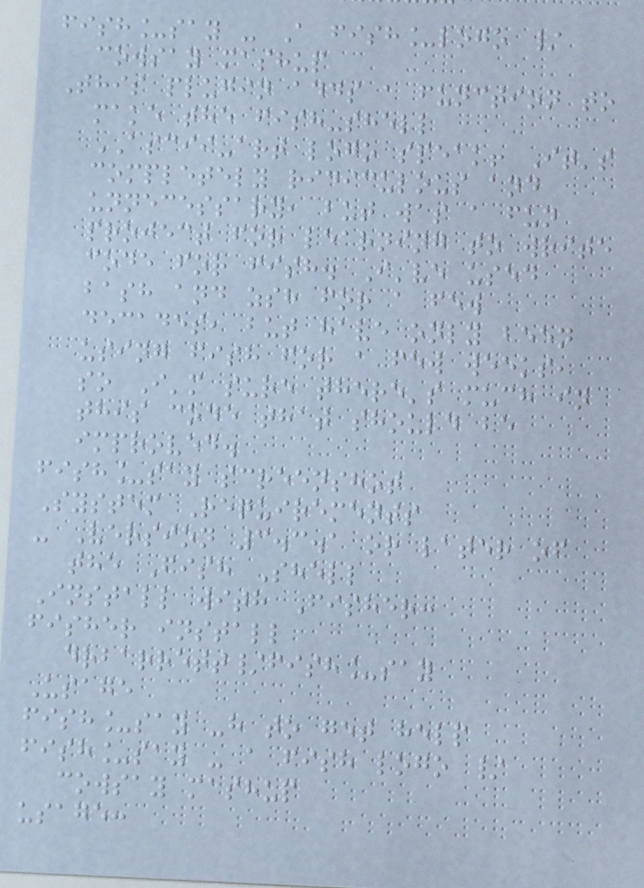fish_say - A fish_logo /
cowsay mashup
This plugin adds a function to
make the fish-shell
ASCII-art logo speak! It's
completely ridiculous and
unnecessary, but was a fun
project for learning to write
code for fish. I've used
bash and zsh for a few
decades, but have only been
using fish for a few weeks,
so I'm sure there's much in
this code that should be
improved.
fish_say screenshot
System Requirements
- Version 3.3.1 or later of
the Fish Shell
Install with Fisher:
fisher install
drbarrett/fish_say
Usage
fish_say -h to get help
fish_say - a fish logo /
cowsay mashup
usage:
